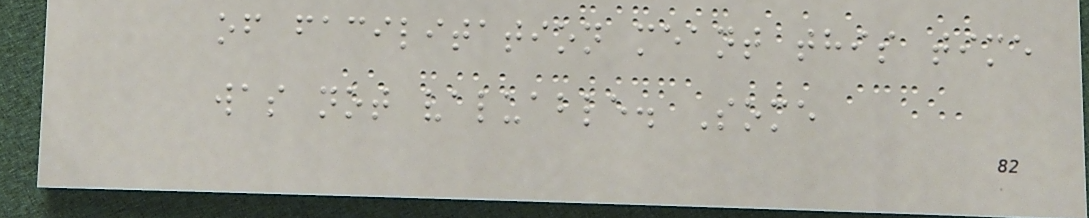of facilitation meant this time
was not valuable. Some
